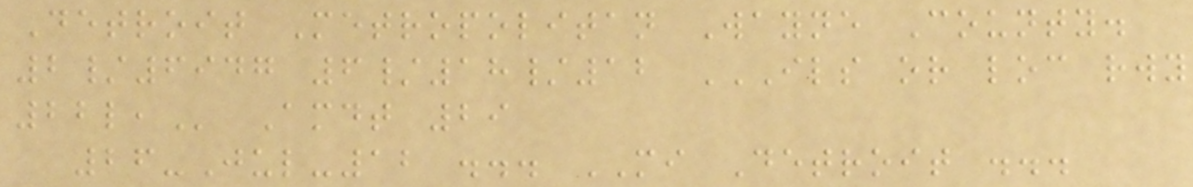Detroit Metropolitan Wayne County.
2/6947 6/18/12 ILS OR LOC RWY
22L, Amdt 29
26-Jul-12 ... MI Detroit ...
